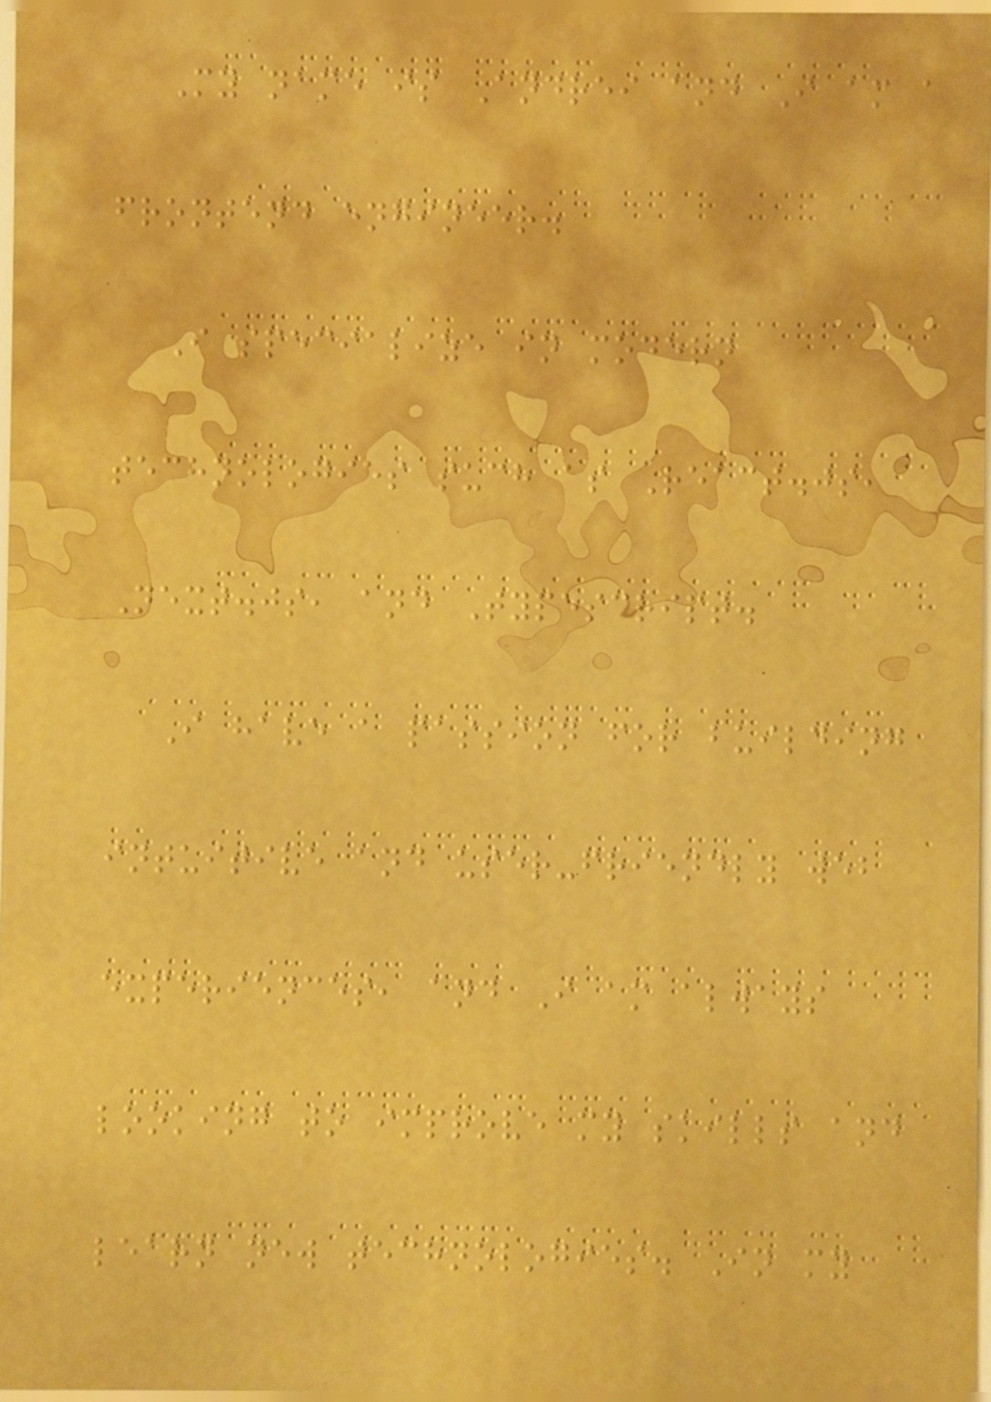My name is Andrei and I am a
frontend engineer.
I specialize in modern
technologies such as React.js,
Next.js, and Typescript.
I have a passion for building
intuitive and user-friendly web
experiences, and I am always
looking to improve my skills and
learn new technologies. In my
